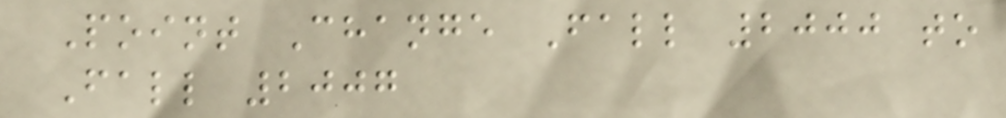Point Change Fall 2000 to
Fall 2007
